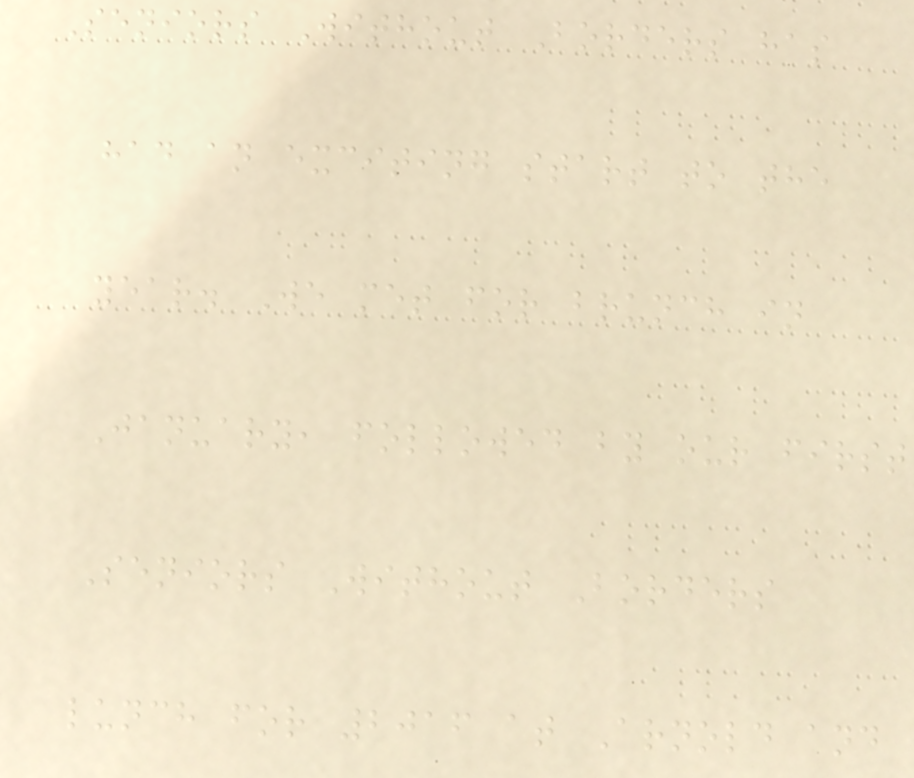Seniors Without Borders has
had an exciting start to the
year. We met for brunch in
January, followed by our first
Seniors Without Borders
lunch for 2016 at Arnold and
